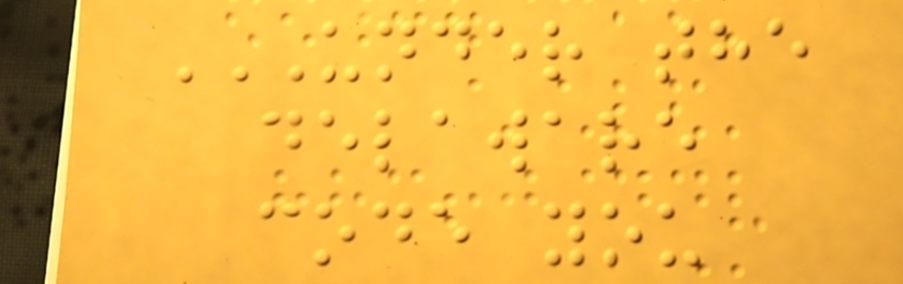UNDER THE
DELAWARE
CODE YOU
